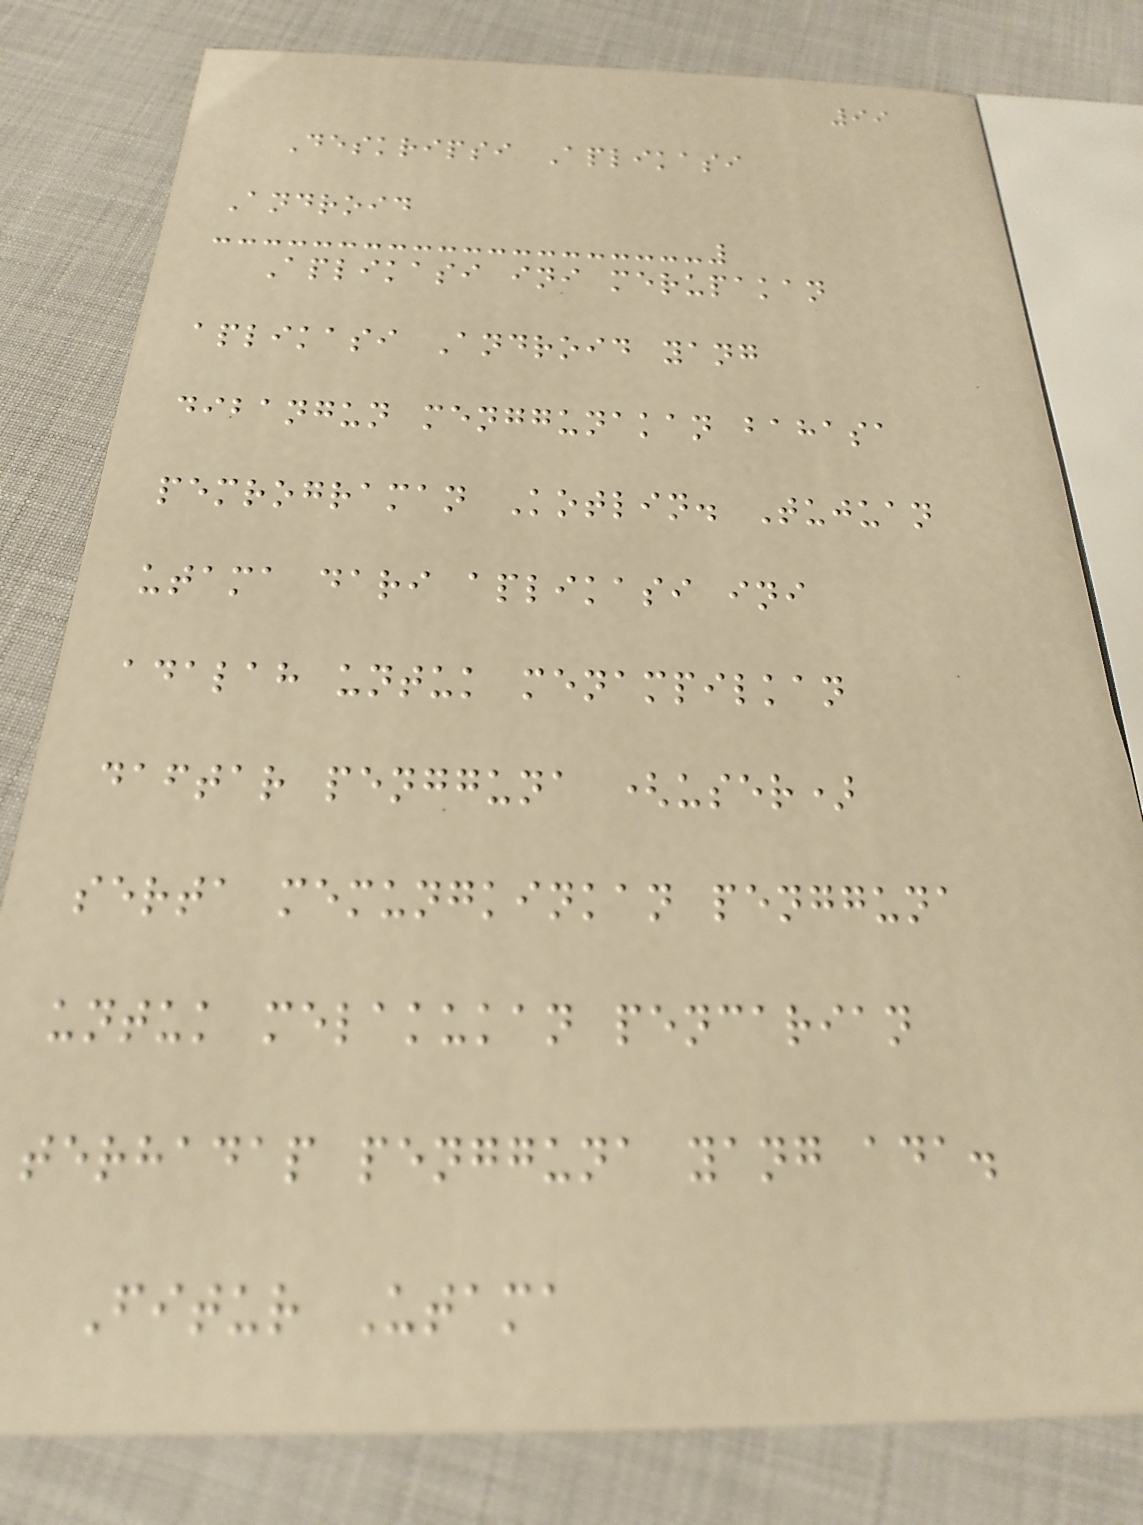99
Deskripsi Aplikasi
Android
Aplikasi ini merupakan
aplikasi Android yang
dibangun menggunakan bahasa
pemrograman Kotlin. Tujuan
utama dari aplikasi ini
adalah untuk menampilkan
daftar pengguna (user)
serta memungkinkan pengguna
untuk melakukan pencarian
terhadap pengguna yang ada.
Fitur Utama
